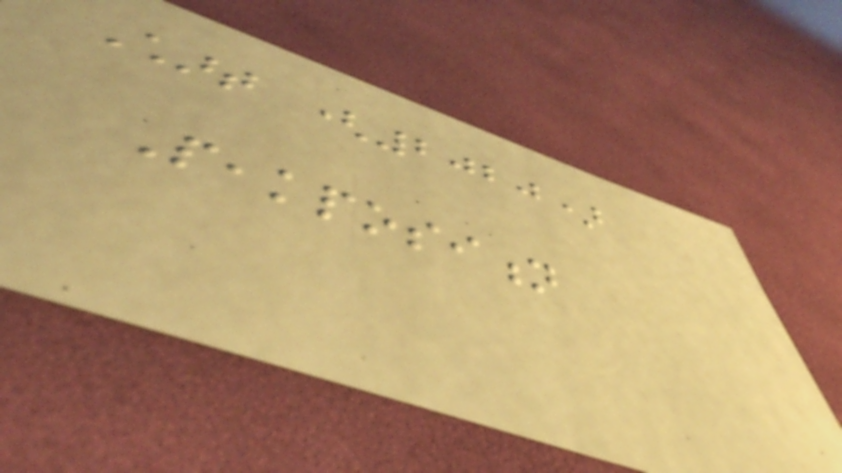Chart (2020)
Peakposition
